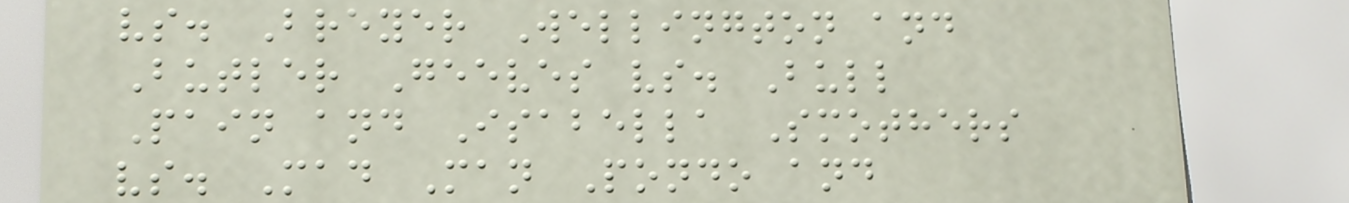vs. Breyer Wellington and
Butler Geeves vs. Bull
Pain and Isabella Smothers
vs. Mad Man Pondo and
